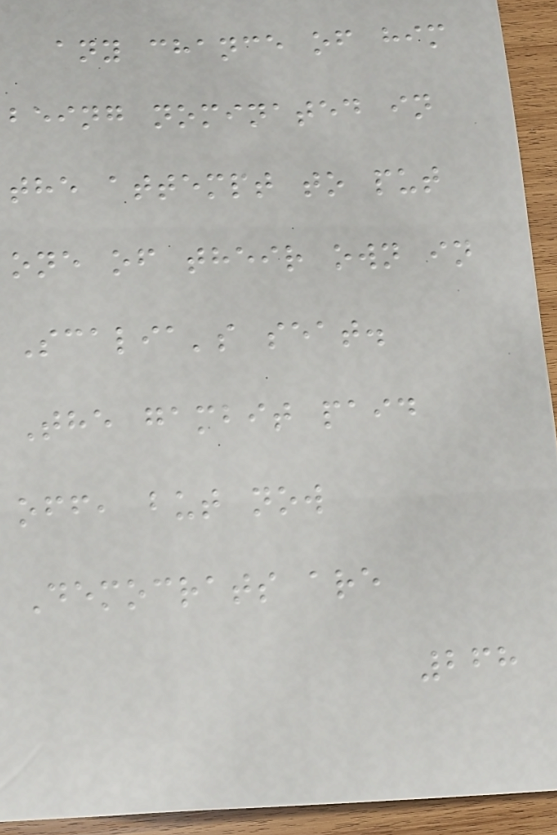any chance of him
being nominated in
the attempt to put
one of their own in
Scalia's seat.
The gambit paid
off, but now
Democrats are
268
